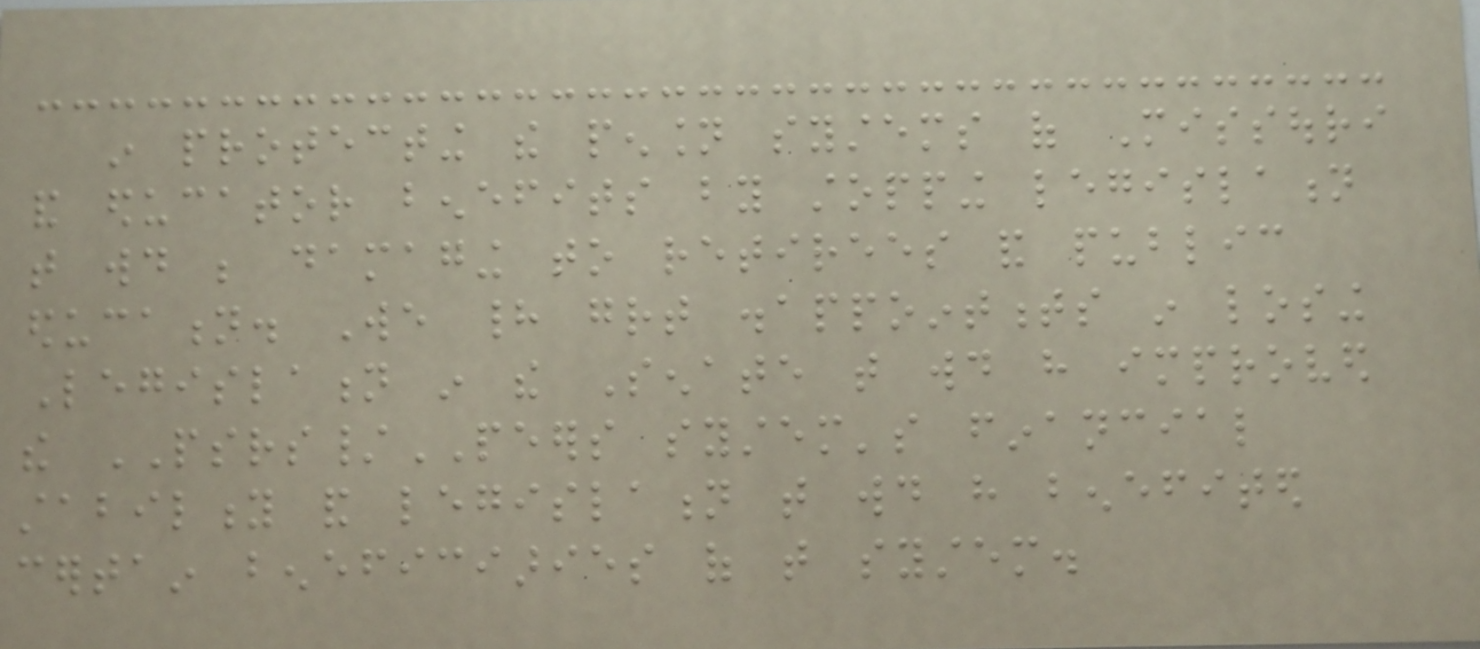in protecting the pension systems of Missouri
and educator benefits by stopping legislation
that would be damaging to retirees and public
education. We had great disappointments in losing
Legislation in the Senate that would have improved
the PSRS/PEERS system's financial
stability and legislation that would have benefited
certain beneficiaries of that system.
